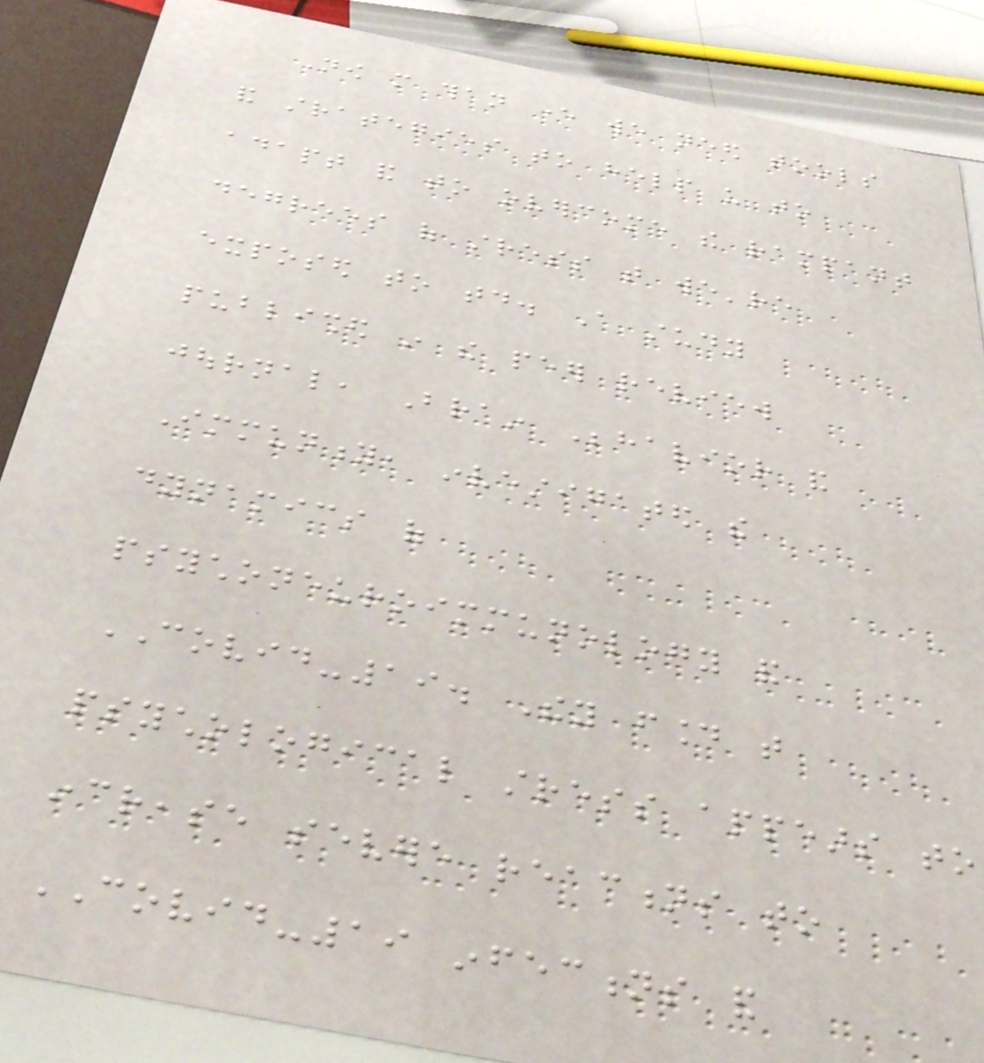Now more than ever we need tools
and strategies to help us to
adapt and to overcome the rampant
degrees of stress that we're
exposed to today. A study
published in the peer review
journal, Brain Behavior and
Immunity, investigated the
dynamics of
psychoneuroimmunology and
COVID-19. They found that
psychological stress appears to
increase severe reactions to
COVID-19 infections and
